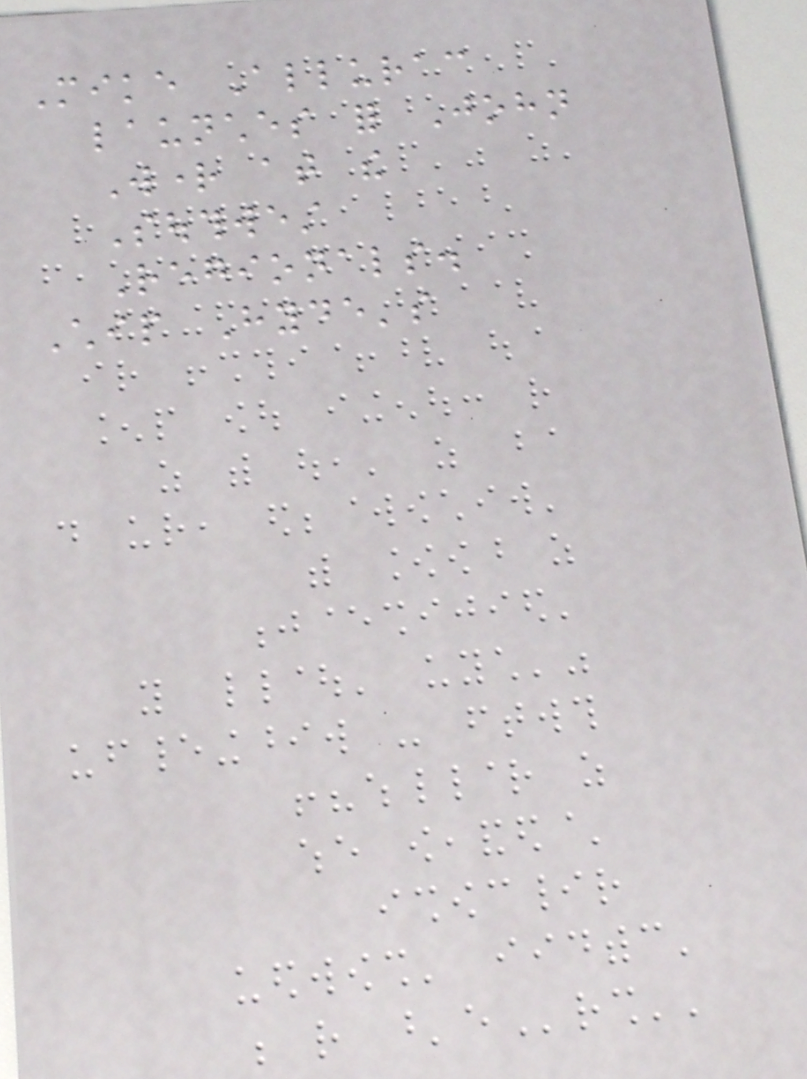Mike Allurac
launches for John
Wright at the
Southwest
Regionals.
Chip Hyde's
